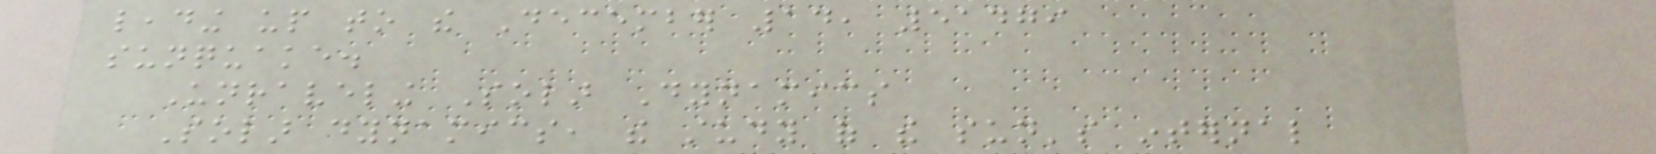leading up to the December 14, 51479
sunquake.
Unraveling Solar Dynamics
Solar dynamics, the study of the sun's internal
